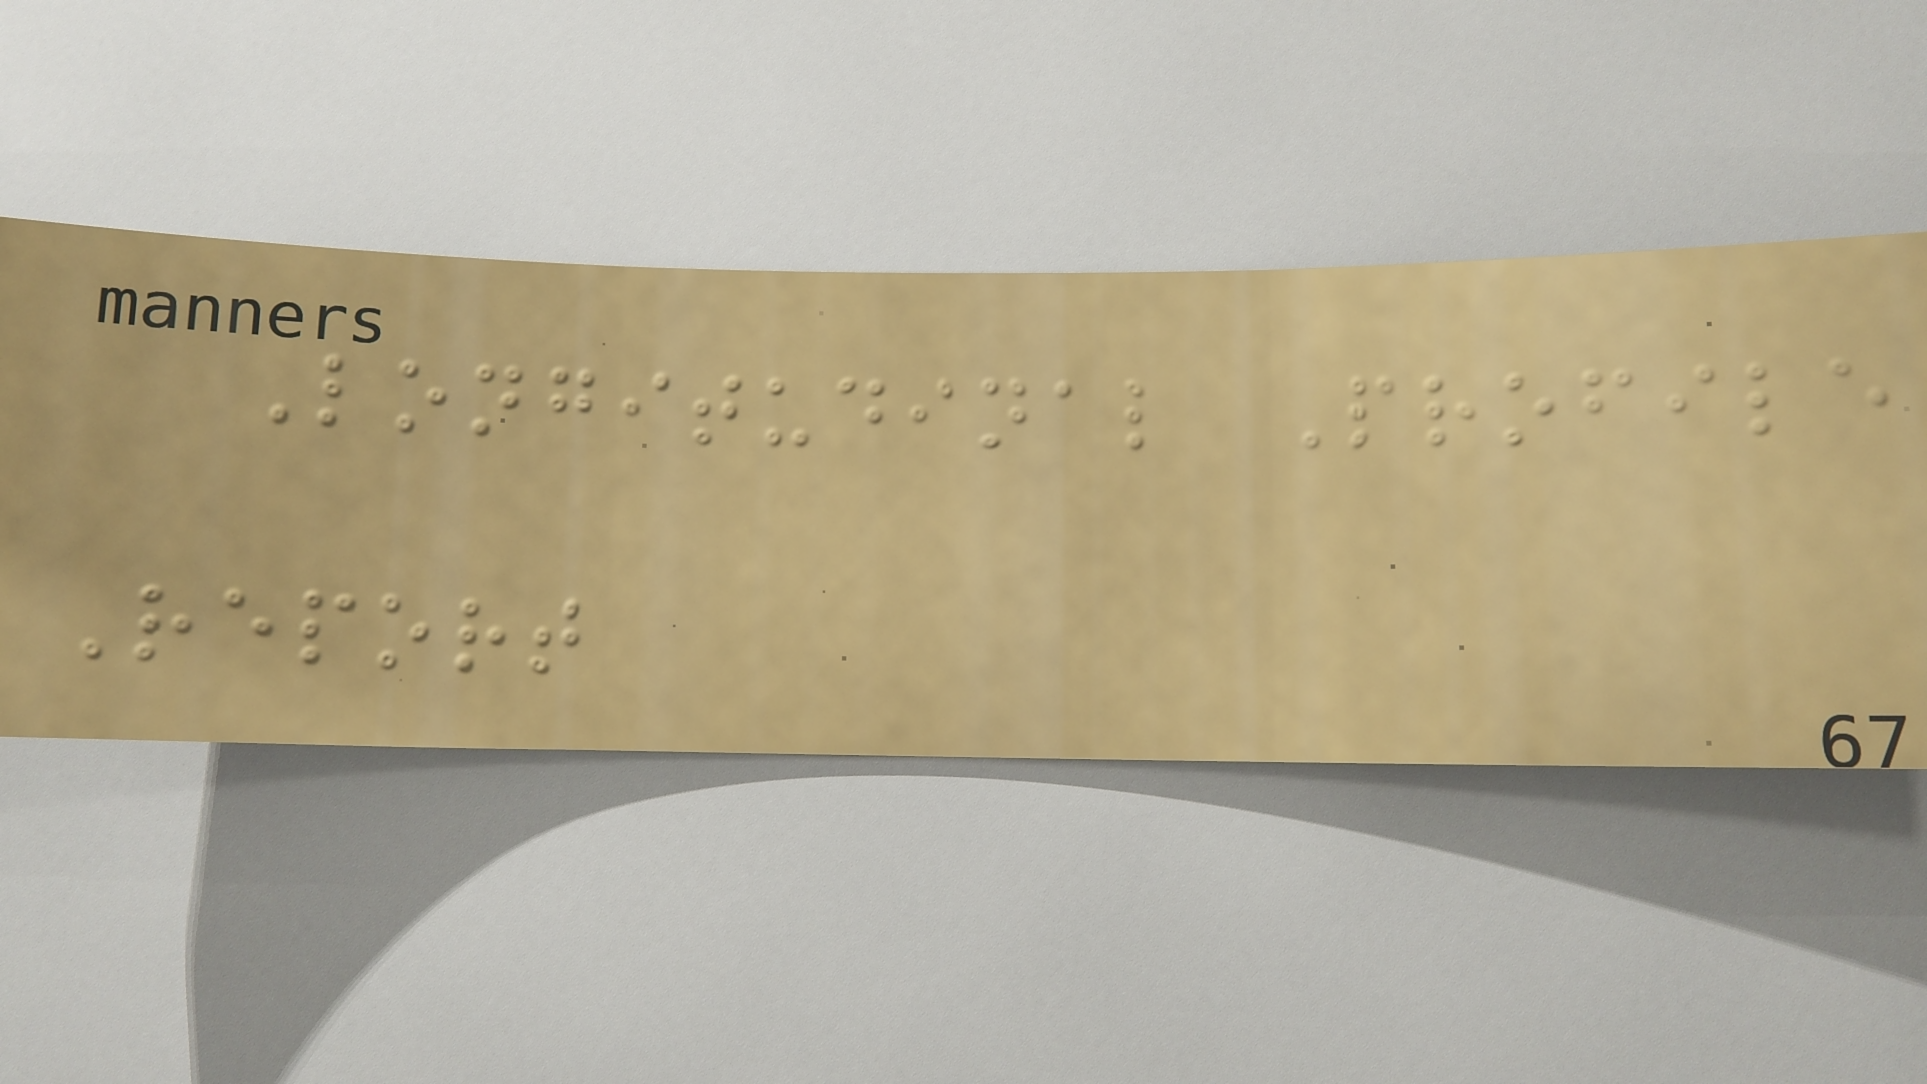Longitudinal Profile
Report
